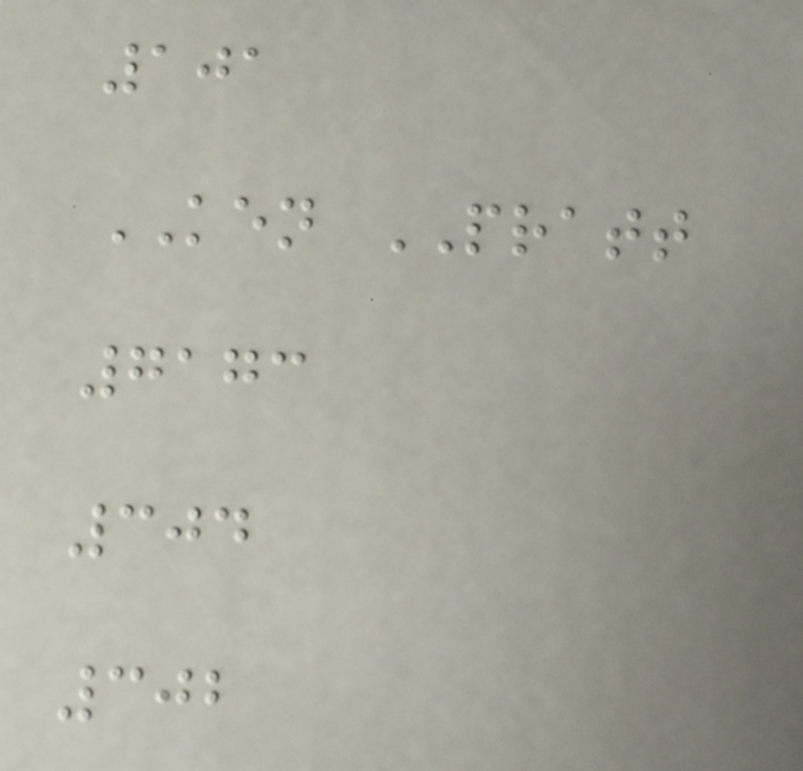101
KEN PRATT
7173
304
302
